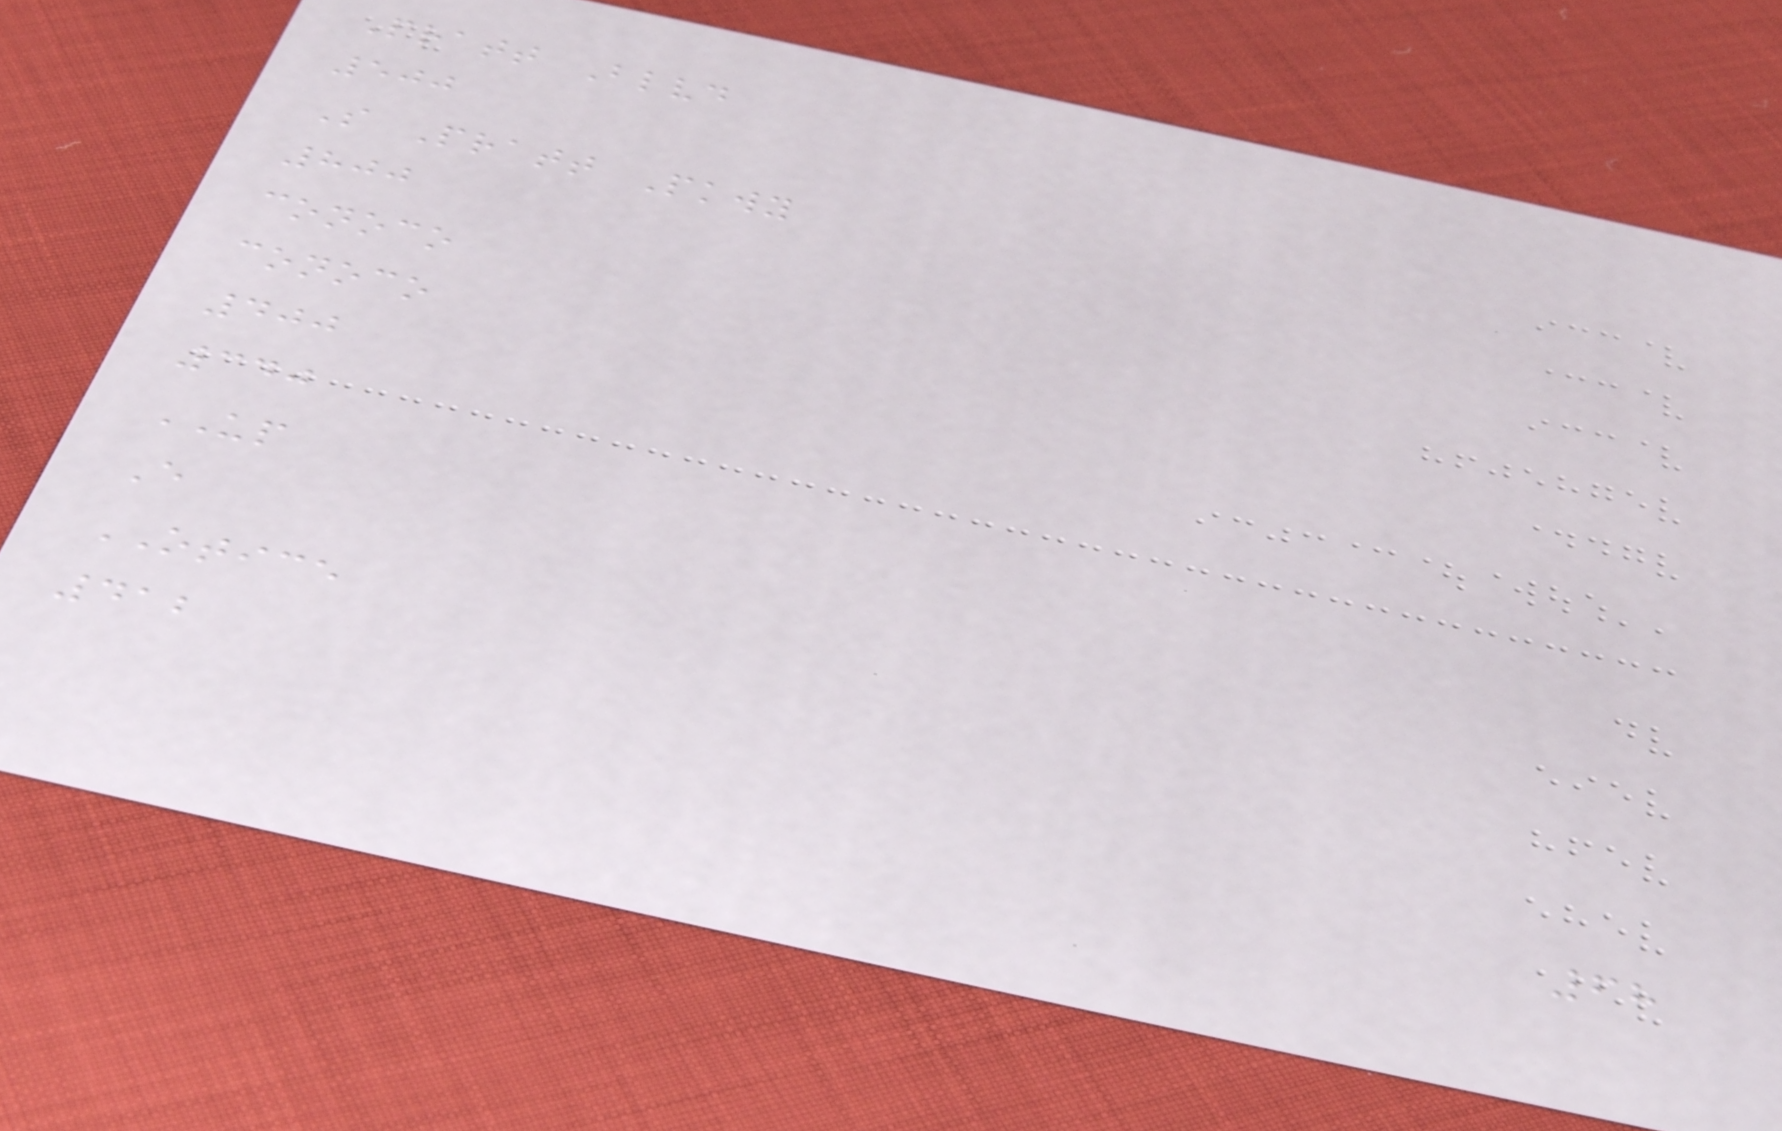Pratt Blvd
500
S Pratt Pkwy
800
conoco
conoco
400
340
UP
E
OTICE
412
68
